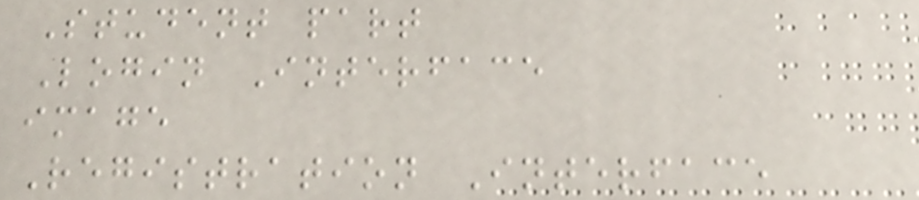Student part
Login Interface
image
Registration Interface
